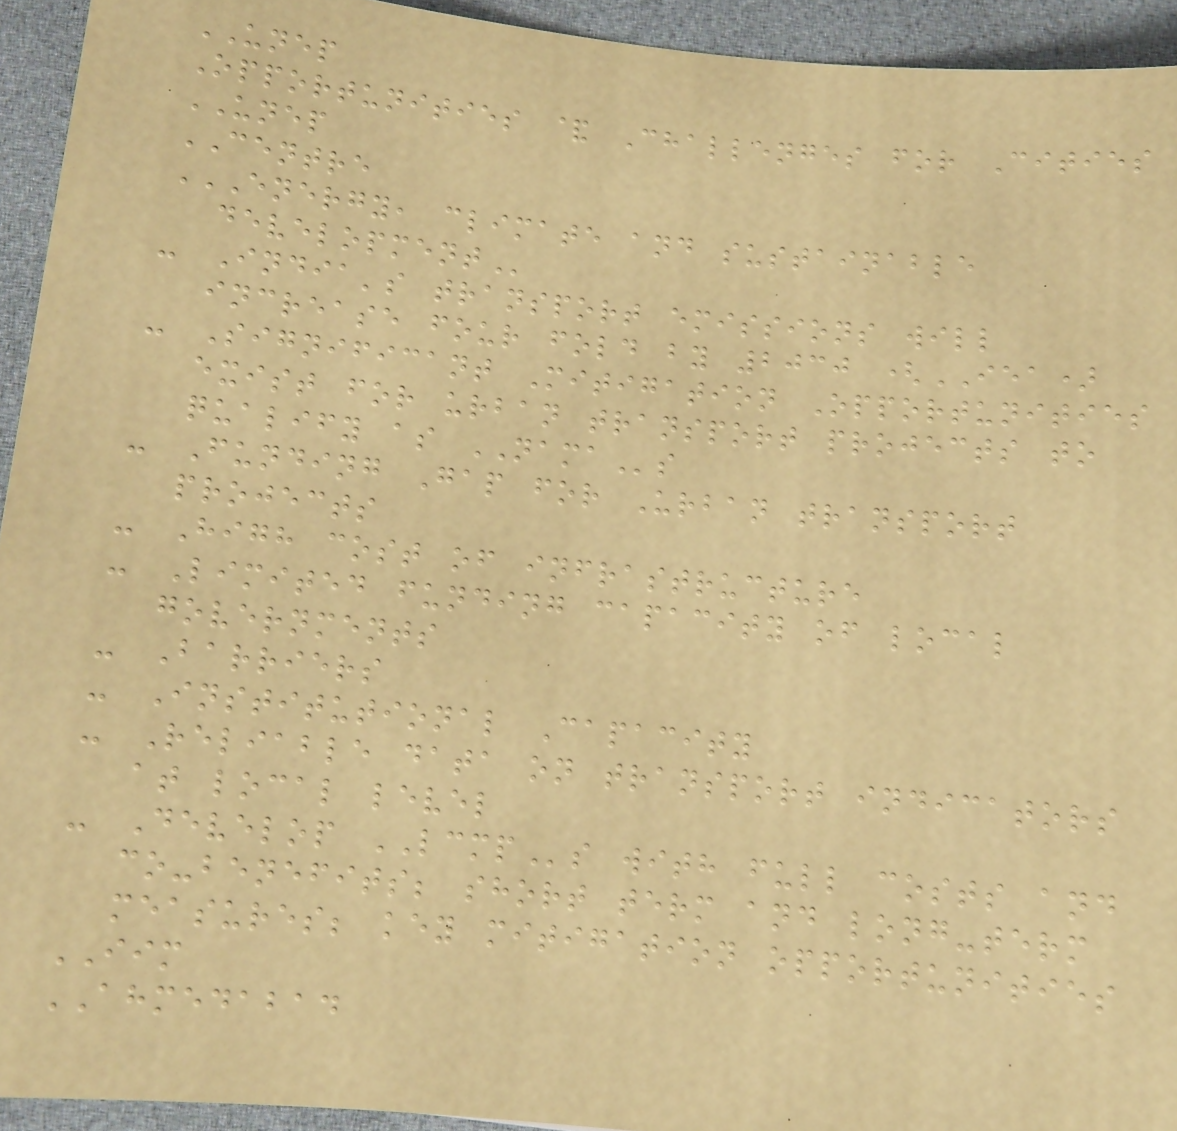UNEP
Opportunities & Challenges for Cities
UNEP
CENTRE
ENERGY, CLIMATE AND SUSTAINABLE
DEVELOPMENT
- India's transport emissions will
increase four fold by 2030 (IEA)
- Significant Mitigation Opportunities
exist for urban transport projects to
qualify as NAMAs
- Funding Gap for Urban transport
projects
- High cost of infrastructure
- Limited funding capacity of local
governments
- Barriers
- Institutional Capacity
- Reliable data on transport indicators
at local level
- Develop LCMPs with full costs and
co-benefits; short term and long-term
measures; key mitigation opportunities
IIM
AHMEDABAD
